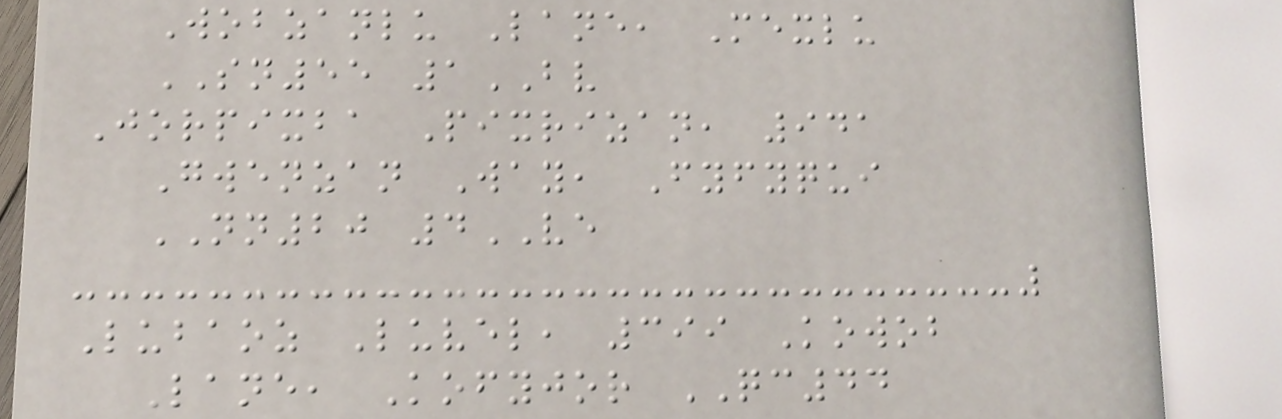Wobzanlu Lane, Mexlu
SN55 1BV
Jorpixba Pixrizan, 941
Gwenzan Way, Fyfyqui
NN20 4VE
Lubaoz Luvel, 399 Kowob
Lane, Kofyjor QC44
